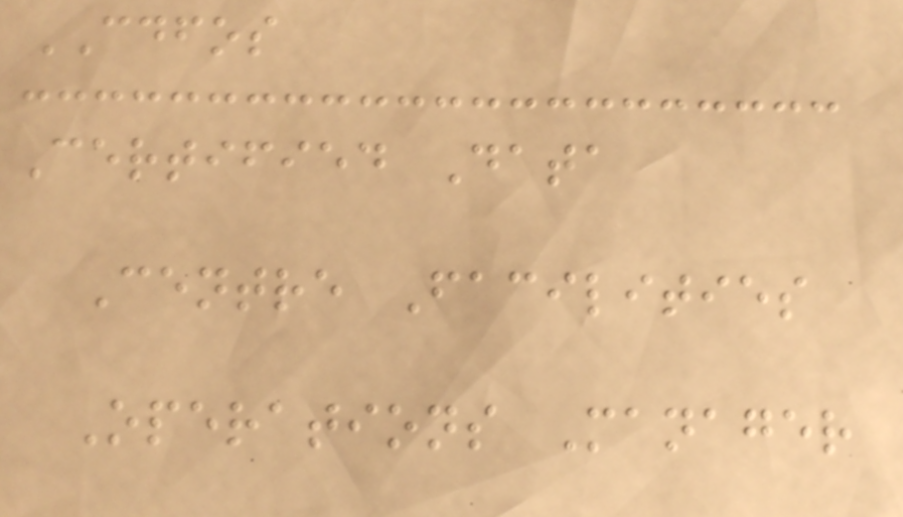CDFOS
Certified Data
Centre Facilities
Operations Manager
